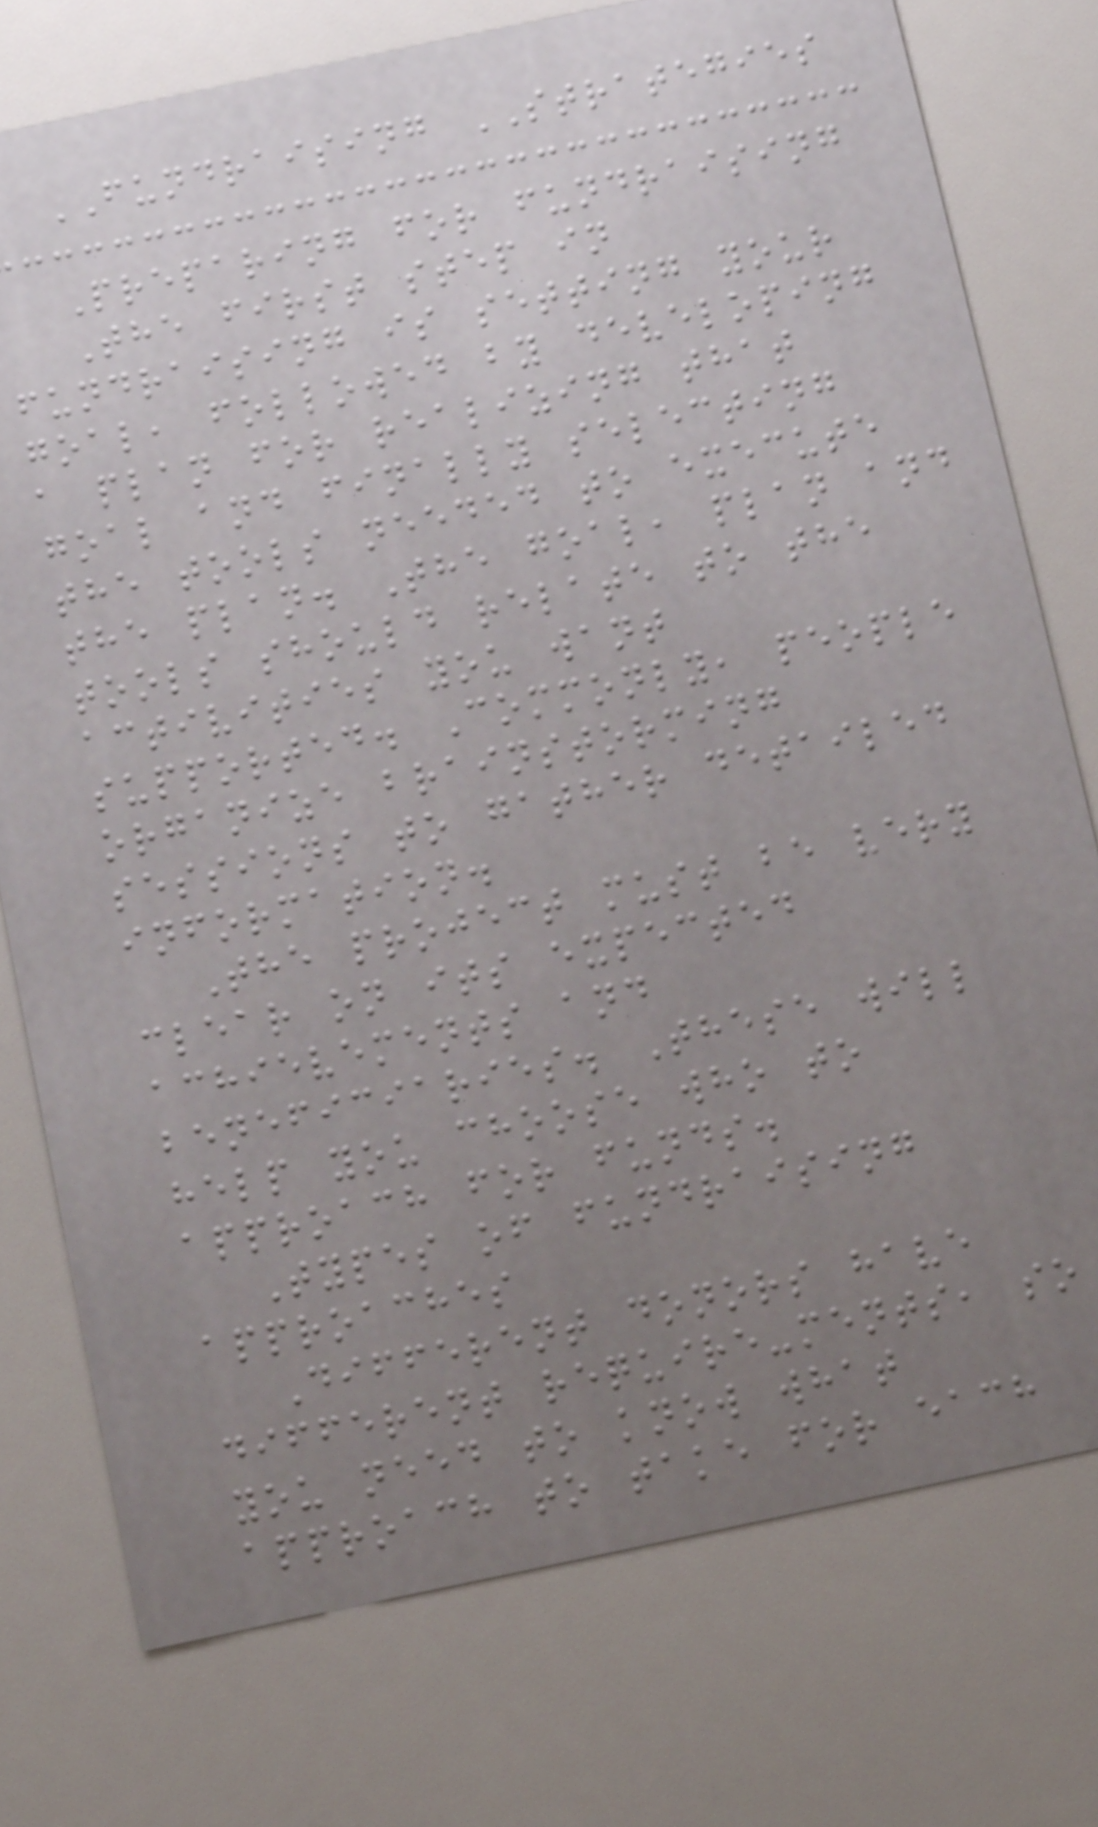FUNDRAISING STRATEGIES
Preparing for fundraising
The first step in
fundraising is setting your
goal, followed by developing
a plan for realizing that
goal and finally selecting
the tools needed to execute
the plan. The goal, plan and
tools should relate to the
activities you want
supported. Commonly, people
organize brainstorming
sessions to gather detailed
information.
The project must be very
clear on its expected
achievements and
beneficiaries. These will
help you choose who to
approach for funds.
Types of fundraising
approaches
Different donors have
different require-ments, so
you need to know what
approach to take for each
